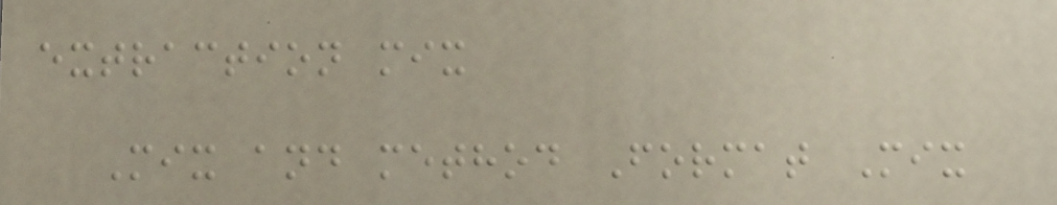extraction mix
Mix and method Format Mix
